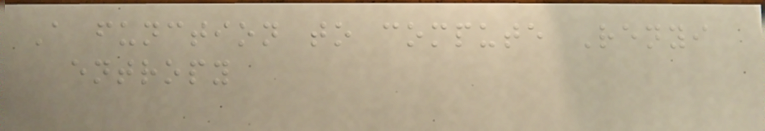A function to compute Renyi
entropy
